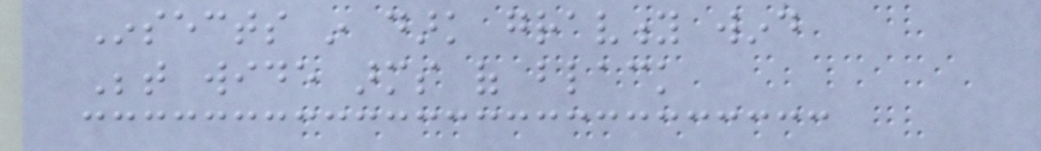Insects in dark gravity wind
Between wide arms of black
